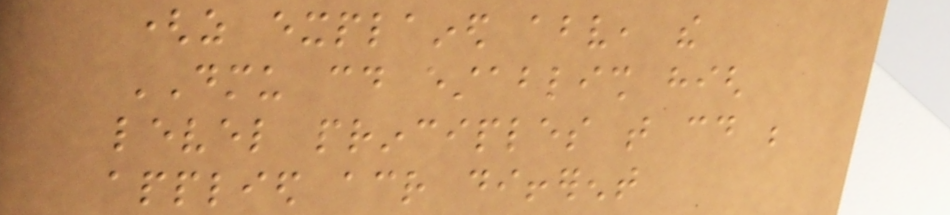(as explained above, the
DMU could establish high
level principles that could be
applied across different
